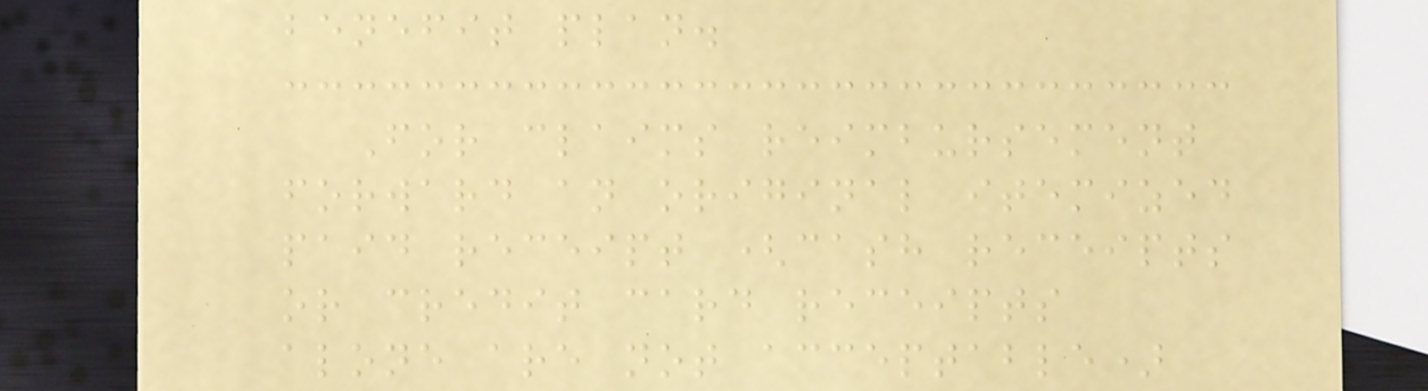benefit plan.
For claims reimbursement
forward an original itemized
paid receipt (cash receipts
or credit card receipts
alone are not acceptable)
